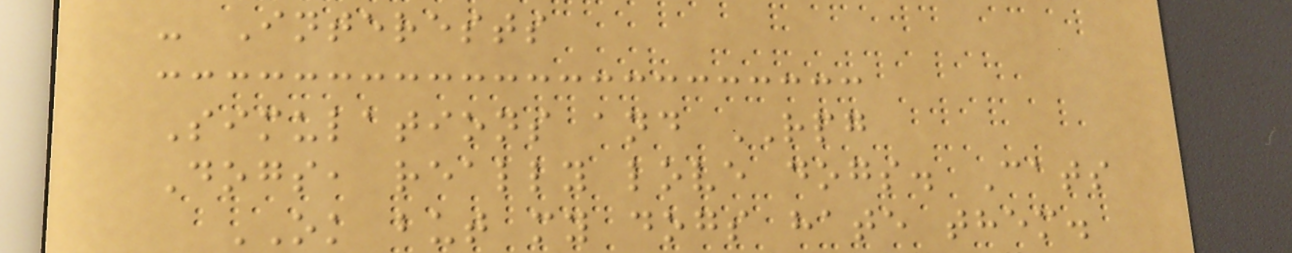- Interests
Simulations and RPG
Dogs, really love dogs. Cats
OK but my dogs hate them.
